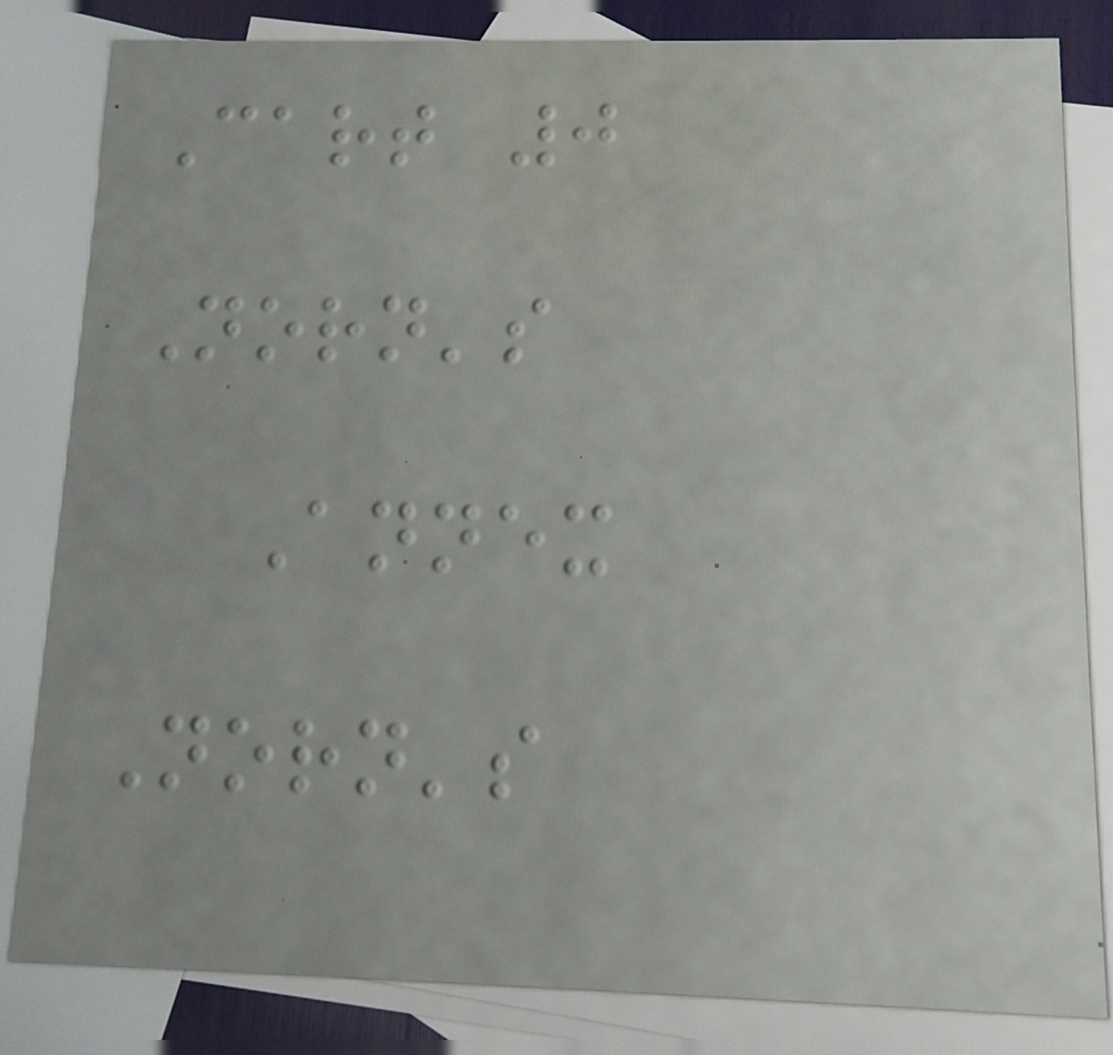Cart 0
Norn's
Annex
Norn's
